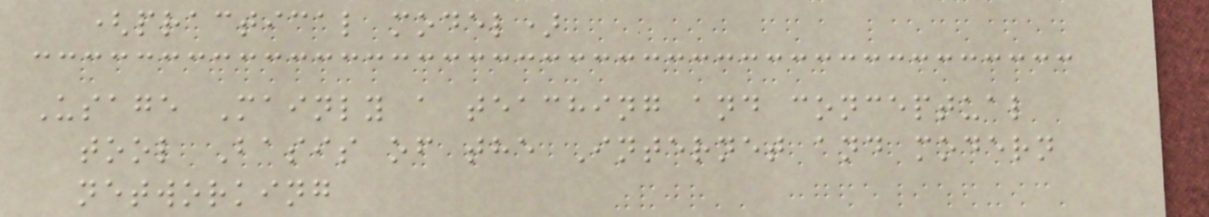(practical model)
Usage Mainly a teaching and conceptual
tool Basis of the Internet and modern
networking
